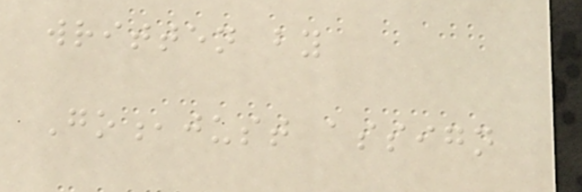written by
Go,just assign
